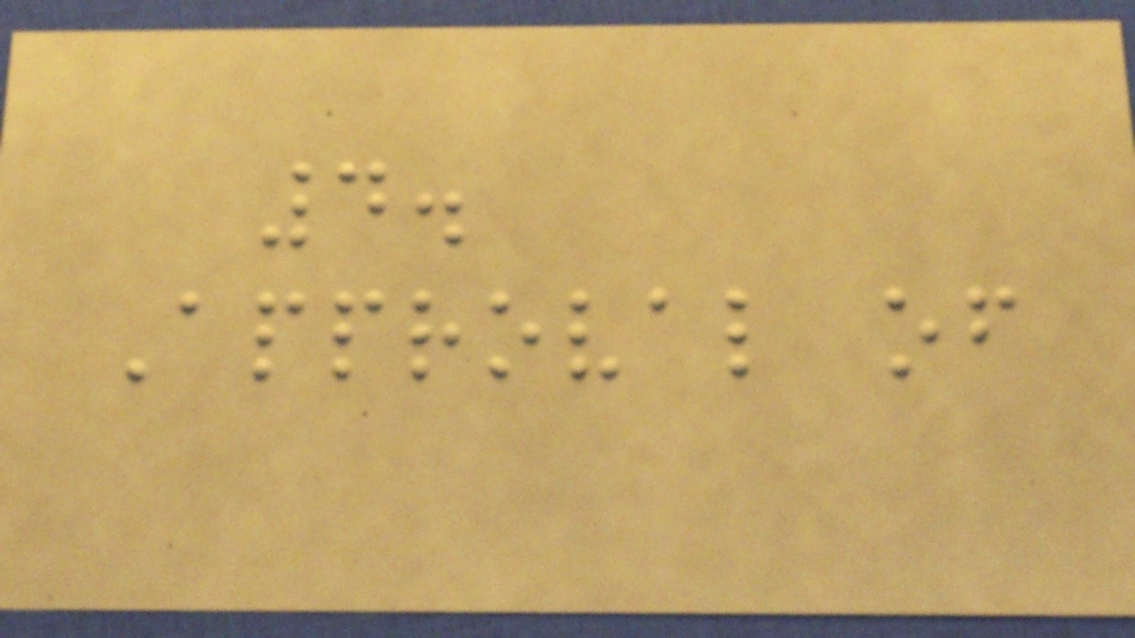4.
Approval of
